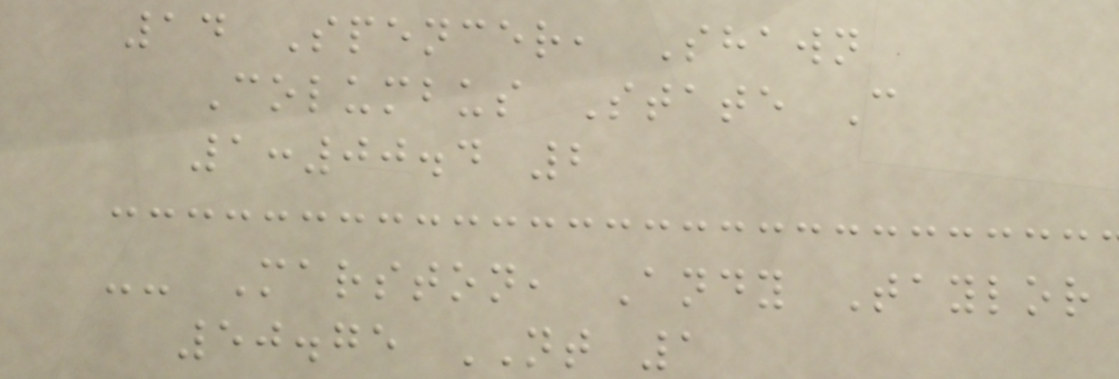14 Spencer, Shawn
Columbus State C
1:00.4 2
-- Marston, Andy Taylor
50.75 NT 1
